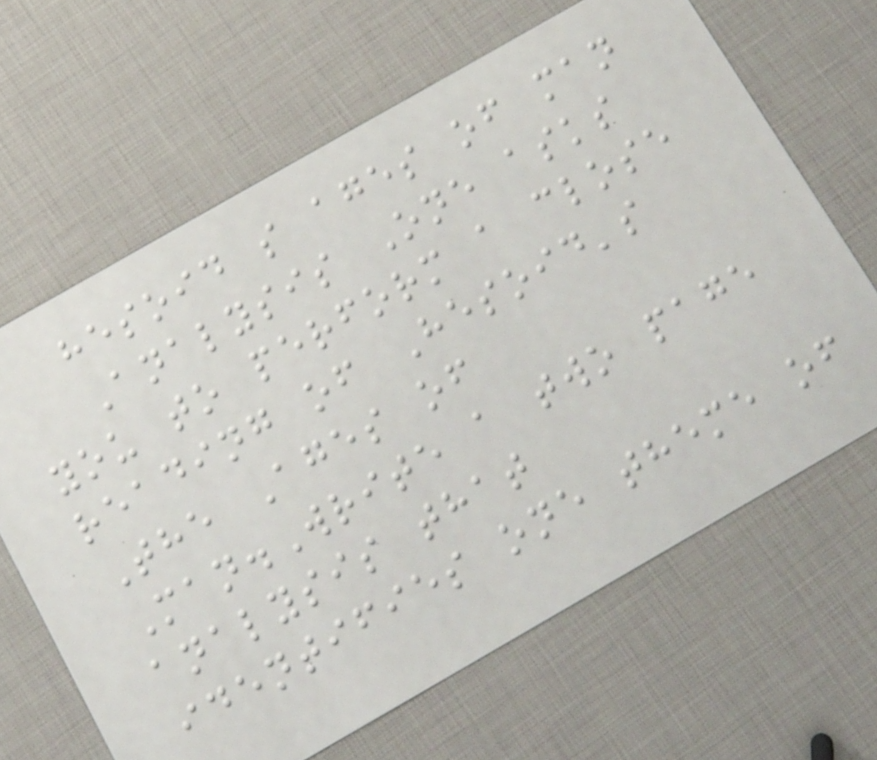hesoid s ages of man
Analysis One asks
you to perform a close
reading of Hesoid's
The Ages of
Man.Write a two page
analysis that
identifies one theme of
